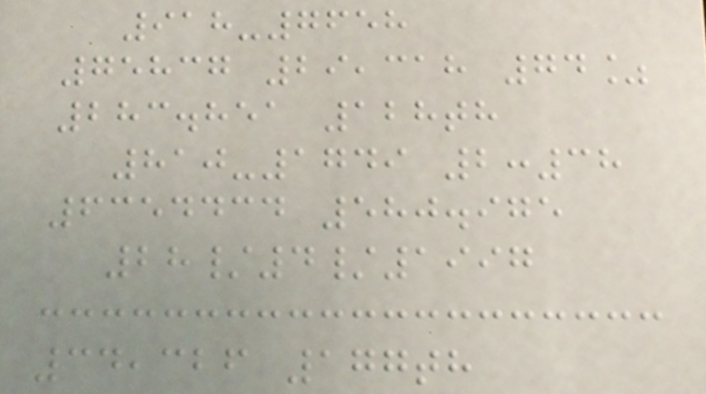918-7658
75837 29,318 74%
283.851 128th
810-1749 2:38
6354434 580.975
28/4/1997
34,326 177th
